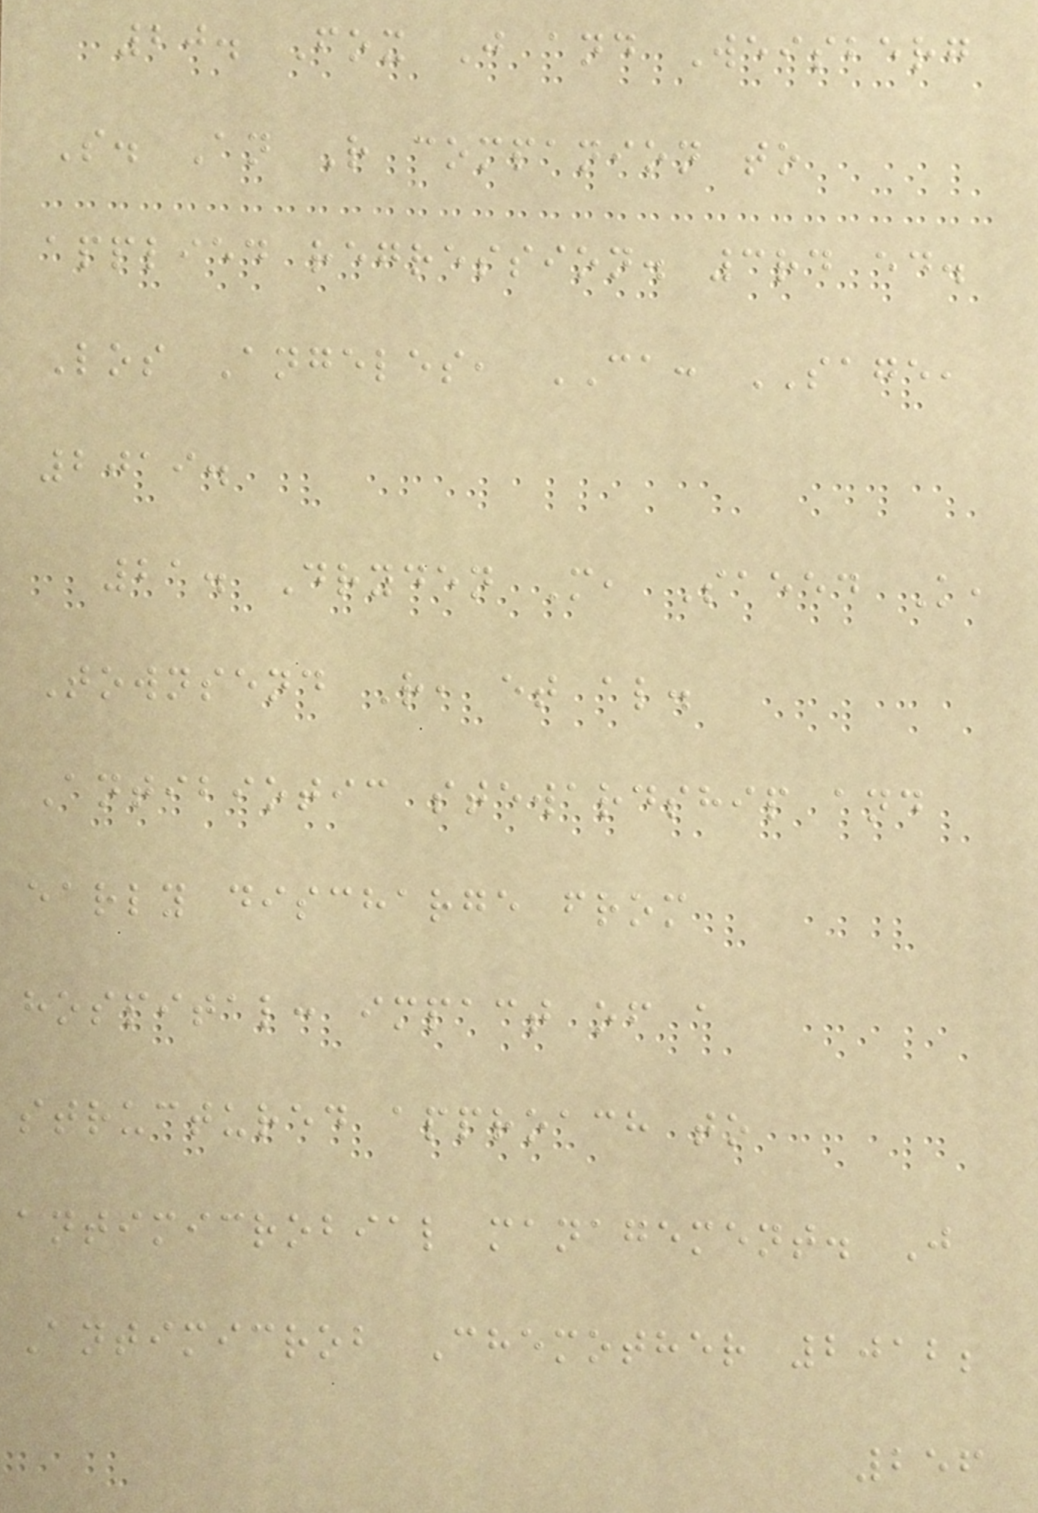20. Fox J and Weisberg
S. An R companion to
applied regression. 3rd ed.
Los Angeles, CA: SAGE,
2019.
21. Dryden M, Saeed K,
Townsend R, et al.
Antibiotic stewardship and
early discharge from
hospital: impact of a
structured approach to
antimicrobial management. J
Antimicrob Chemother 2012;
256
